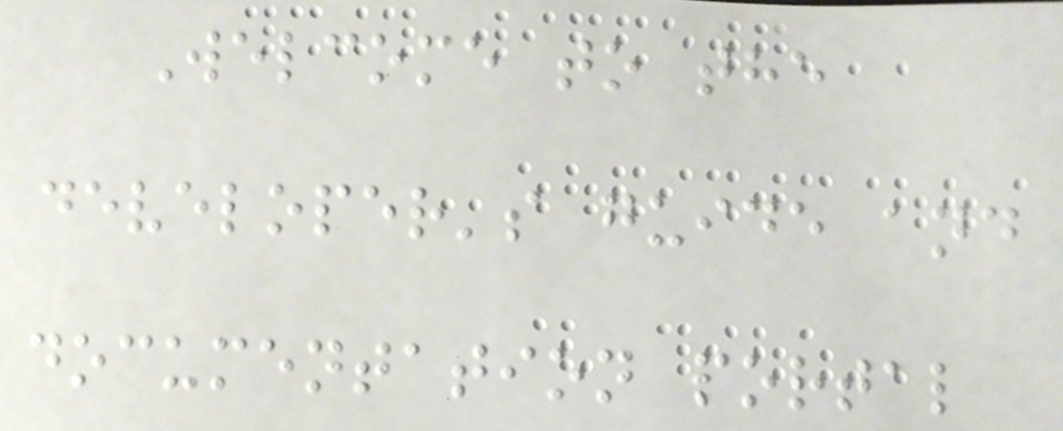Welcome to the
developer's guide and
documentation portal
